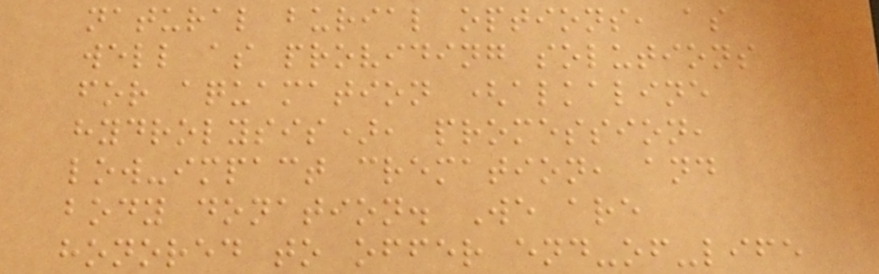natural burial options, as
well as providing solutions
for aquamation (alkaline
hydrolysis), promession,
low-impact cremation, and
body donation. We are
honored to offer end-of-life
